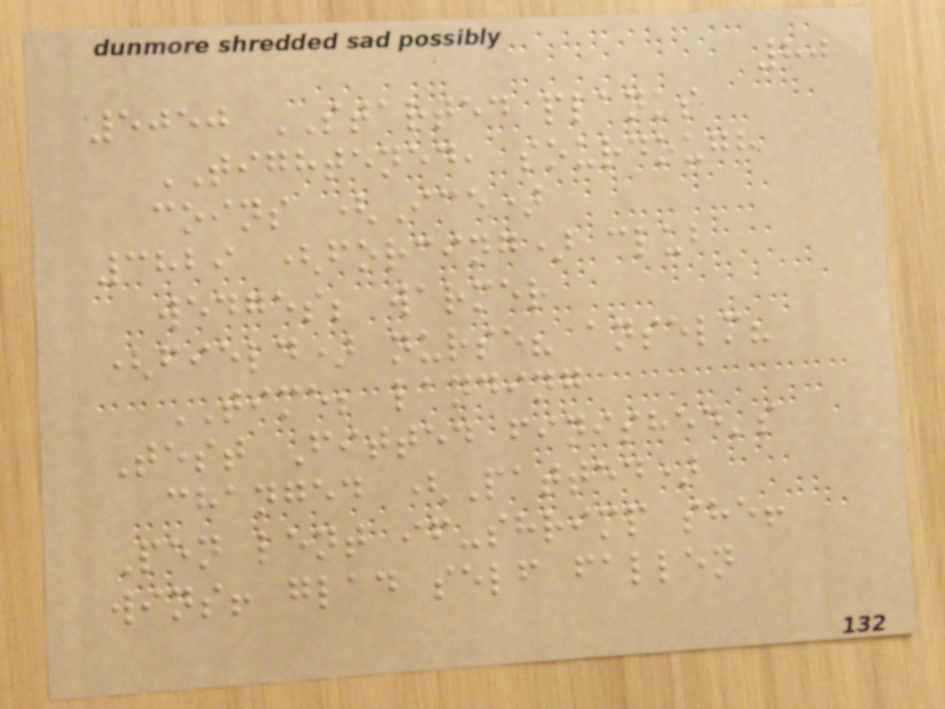80
5050 STARTED planks
TIGHTENED, sourdough
coins (Ice)
3829 (forcing) club
wedges; warmer
(field) nurse? anselm?
TIME; landing
Test Fitted finished's
changed (Patted)
Pen lent if-shrimp she!
wins! glad self fallen
